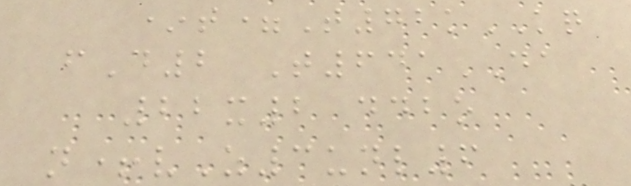*t=T72kKQ
fD2 T641DA
22x2 ddbo
n+vZ3unl6
